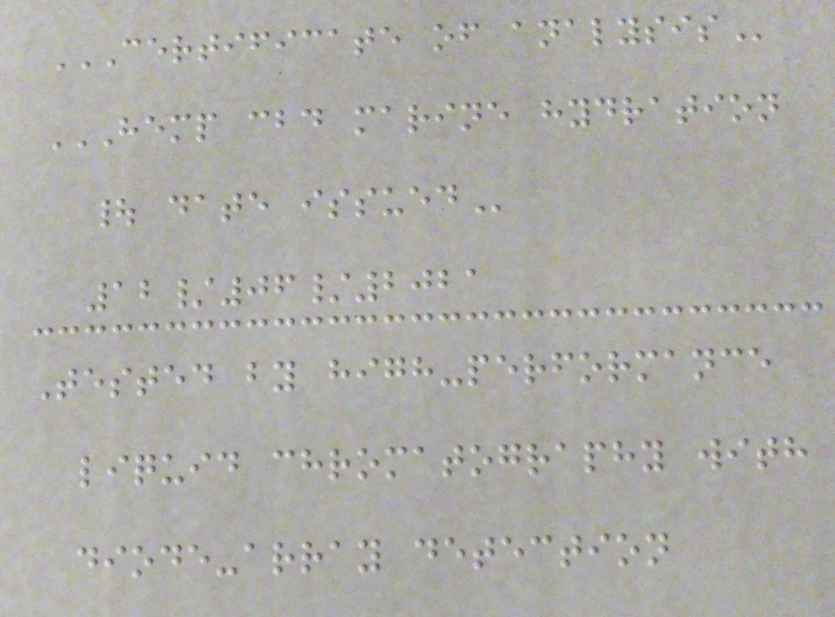CERTIFICATE OF ANALYSIS
HEMP CBD MARINE HYDRATION
| DATE ISSUED
12/06/2021
Tested by high-performance
liquid chromatography with
diode-array detection
